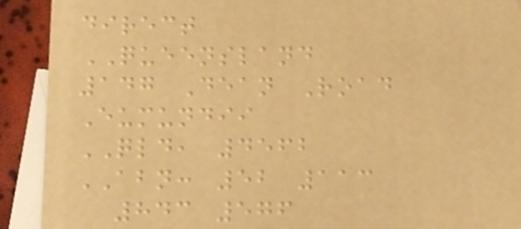direct
QUEENSLAND
147 Dean Road
Eumundii
QLD, 4562
ABN: 52 113
843 576
